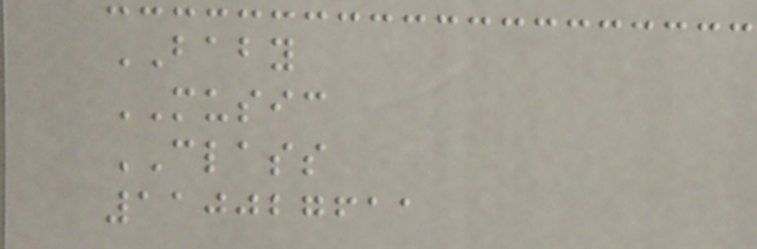BABY
MUSIC
CLASS
110027611
